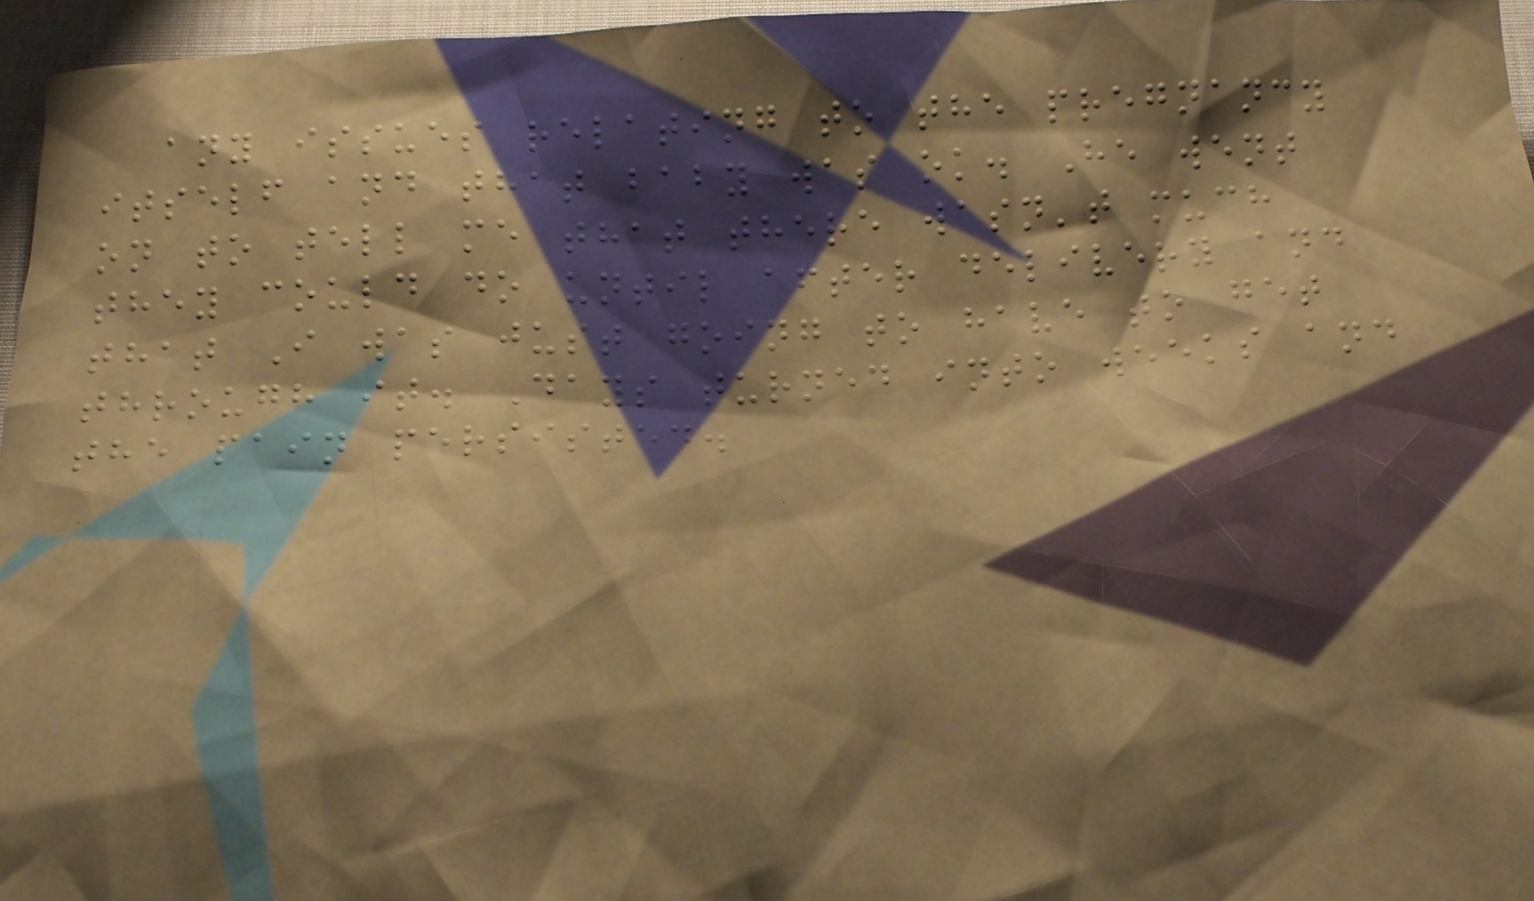any issues relating to the pregnancy
itself and that baby was ok. He went
on to tell me that there wasn't much
they could do until after delivery and
that I was just going to have to get
through it. Days turned into weeks and
the pain persisted.
